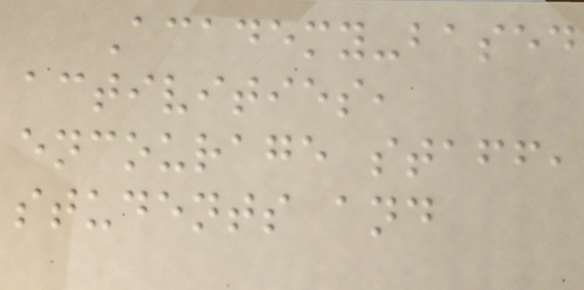Academy-based
activities,
encourage staff,
students and
